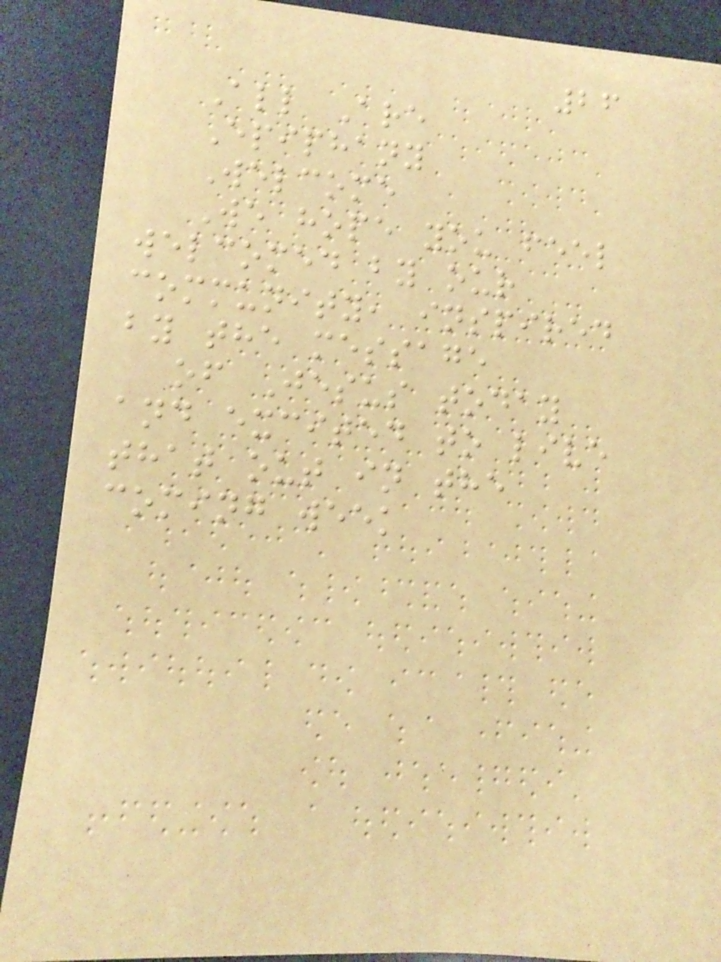26
All Are
Epiphany
Welcome
We hope you feel
welcomed by our
community, inspired
by the message
of Jesus today
and excited to live
that out in the
coming week
